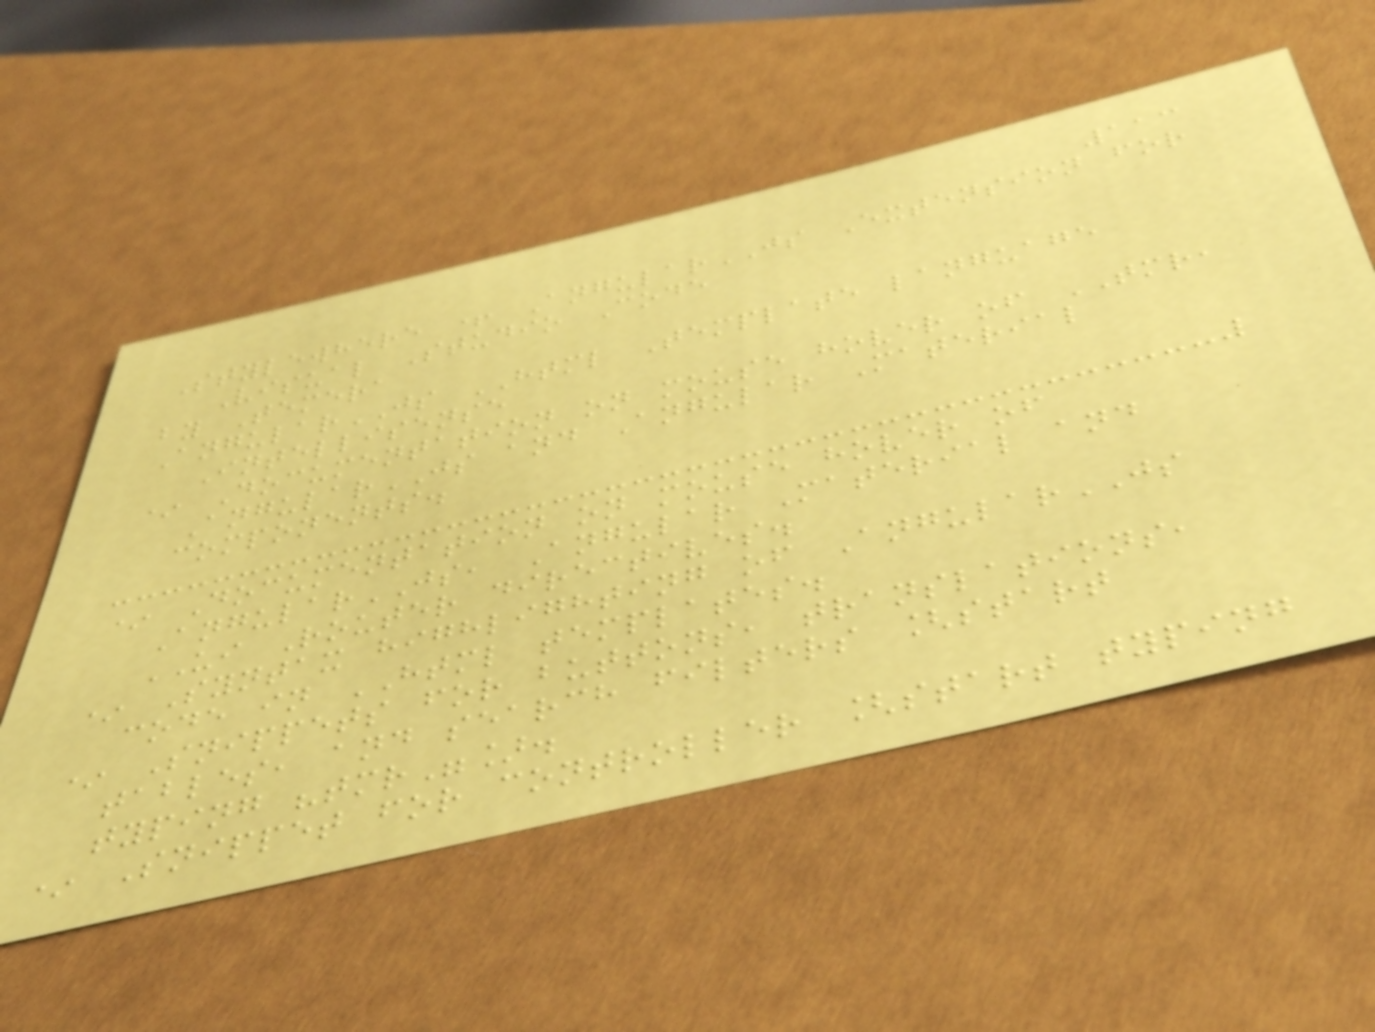113
Stylewhere + AngularJS Extension for
Visual Studio Code
by Temera
AngularJS HTML Template language
Intellisense
* Documentation on mouse hover of TMR,
AngularJS and Angular Material
components.
* Documentation on mouse hover of
AngularJS, Angular Material and
UI Router directives.
* Syntax highlighting of AngularJS
code in HTML templates.
* Snippets for buttons, translations,
tables, and search filters [start
typing "tmr"].
* Snippet for controller [start typing
